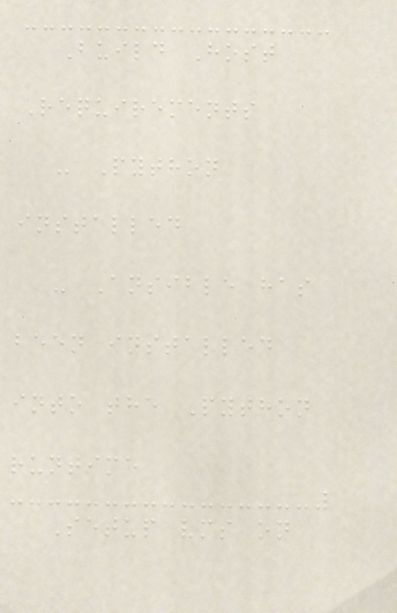Build Host
Requirements
- Python
installed
- Ansible has
been installed
into the Python
runtime
Setup vms on
